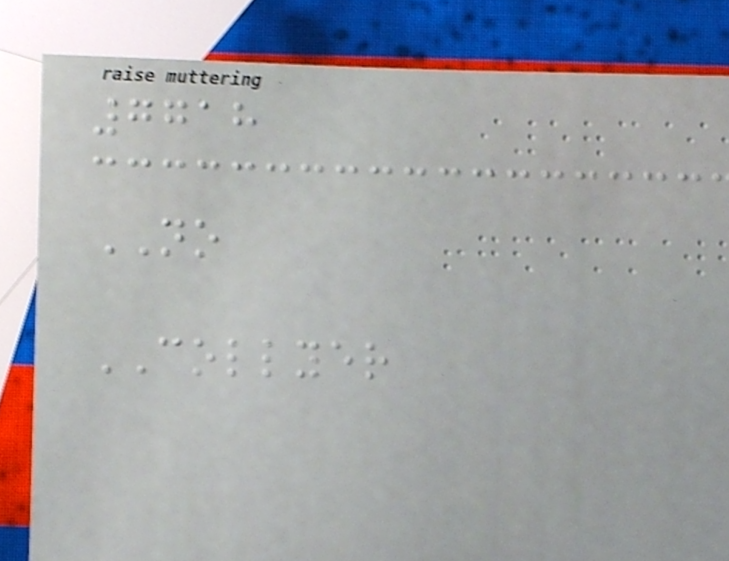7718
NO
COLLYER
